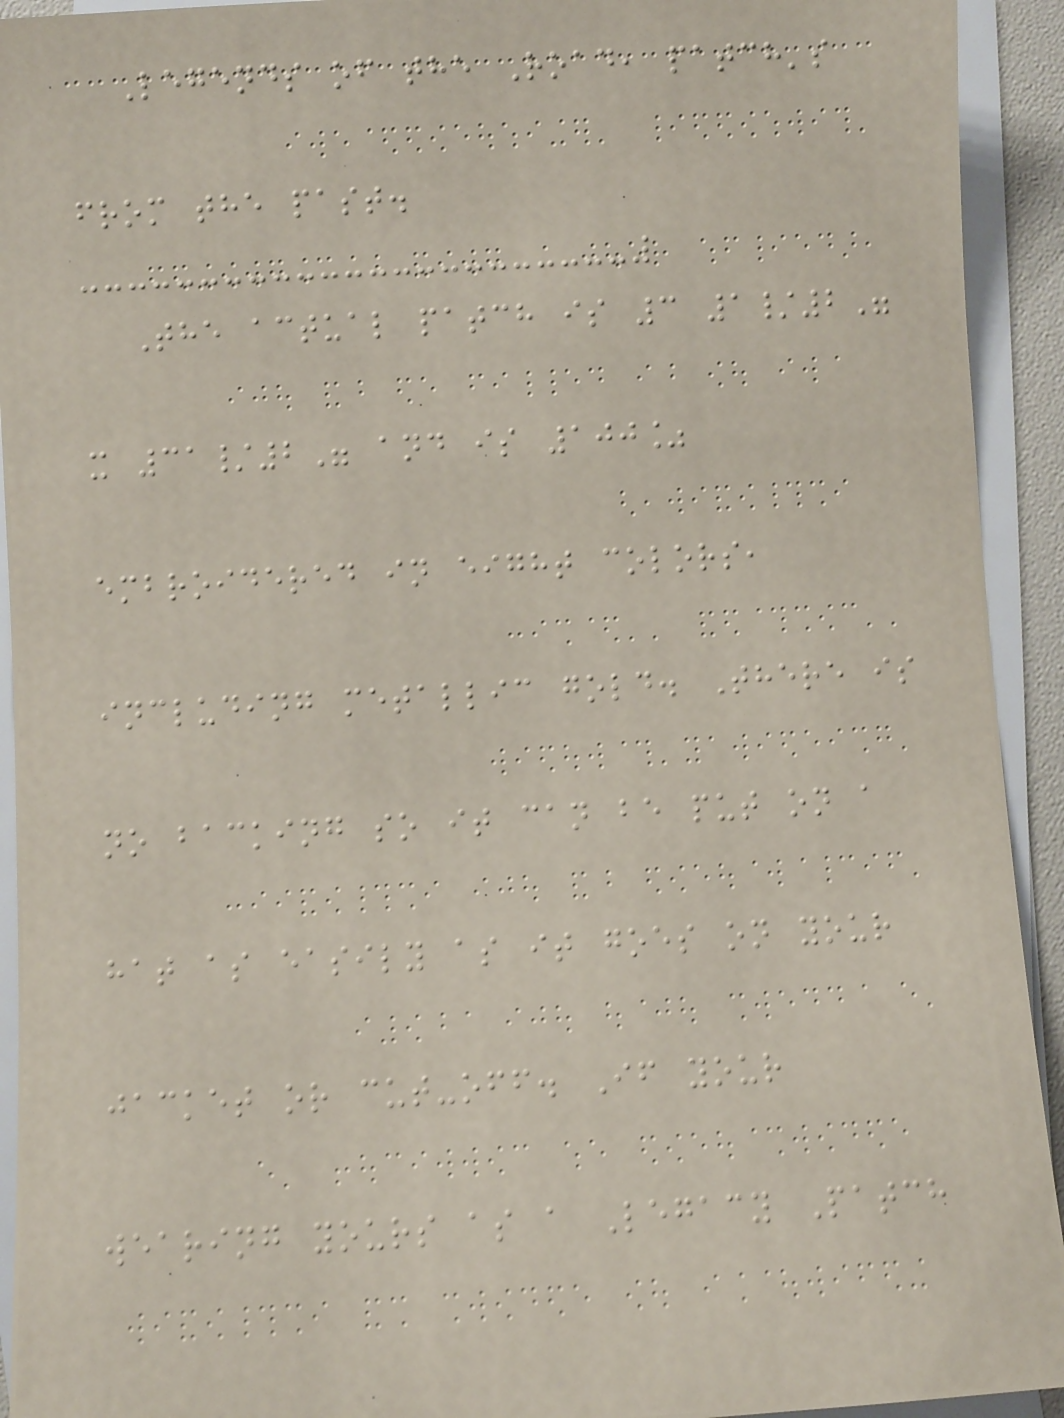Legends of the Road, patch's
from the past.
The actual patch is 3 1/2"
x 31/2" and is 100%
embroidered in eight colors,
including metallic gold. There is
no backing so it can be put on a
hat as easily as it goes on your
jacket or cut-off. If your
wearing yours as a Legacy Patch
